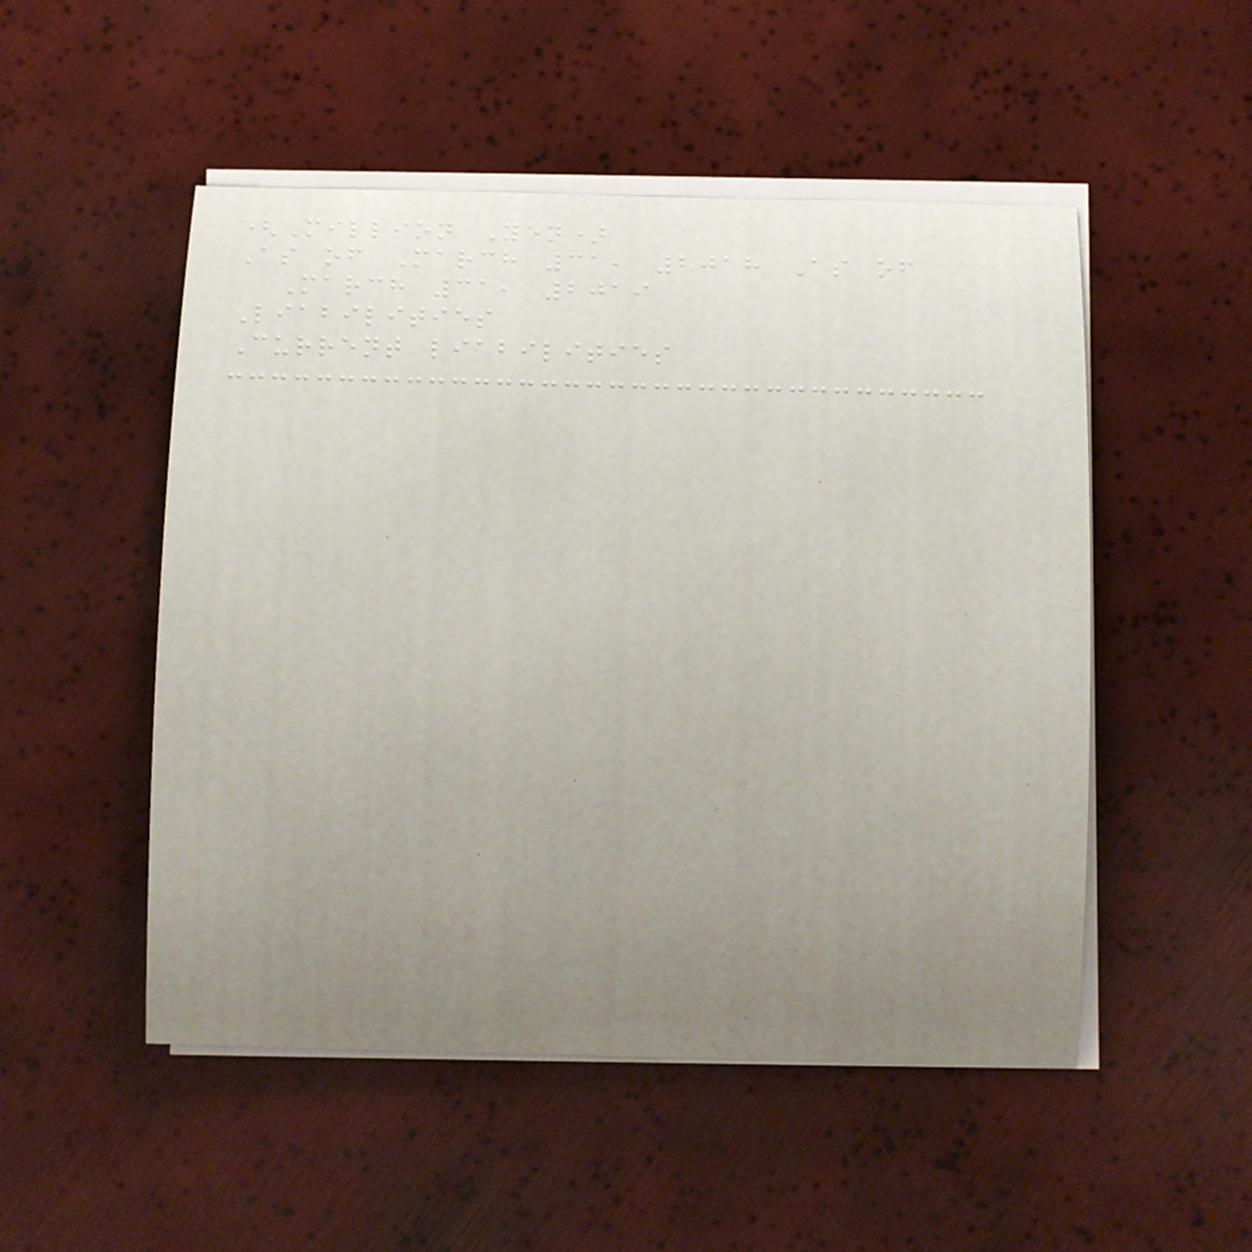(Million Yen)
As of March 31, 2018 As of
March 31, 2019
Liabilities
Current liabilities
